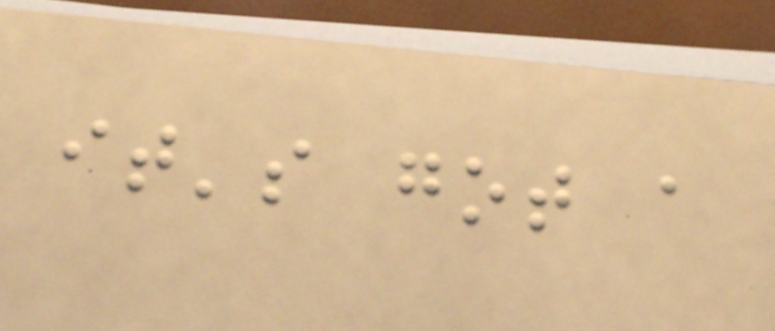it's got a
